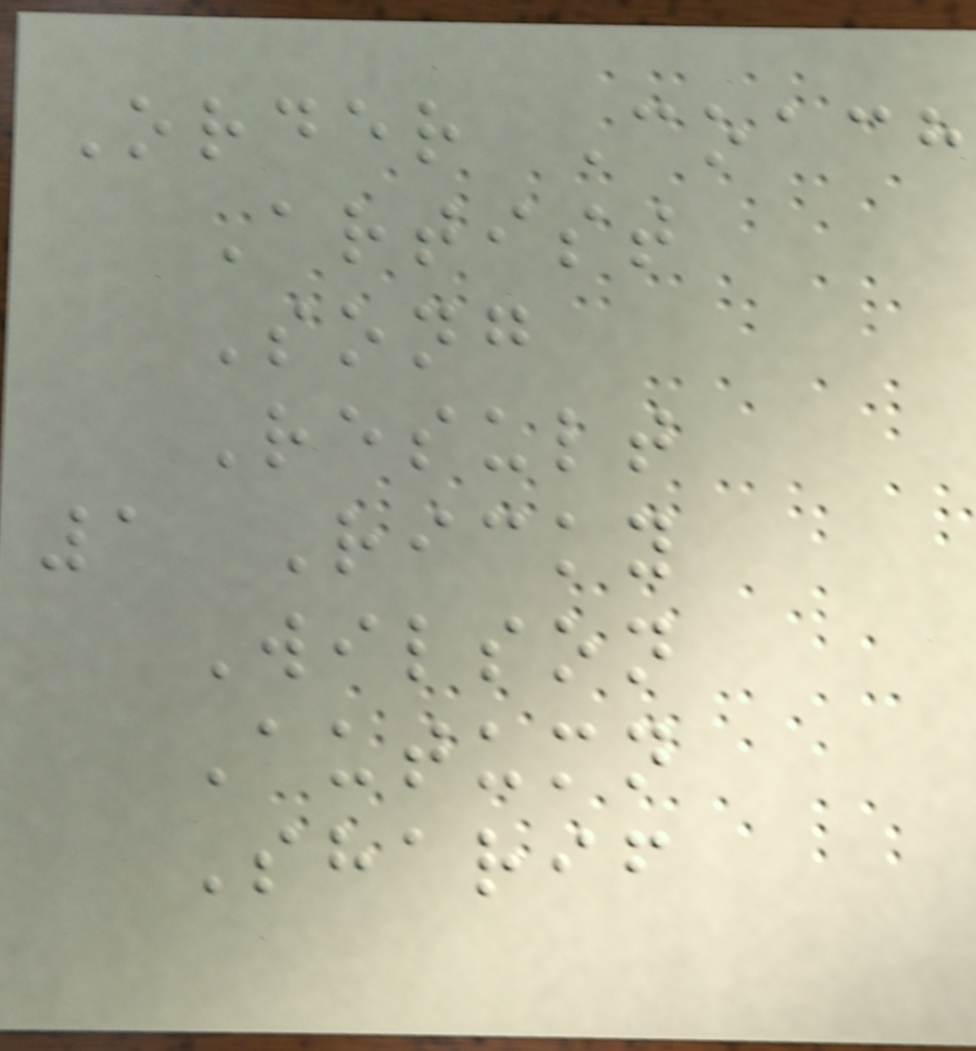Order Coach
Artist
Song
Result
1 Ricky
Wilson
Autumn
Sharif
